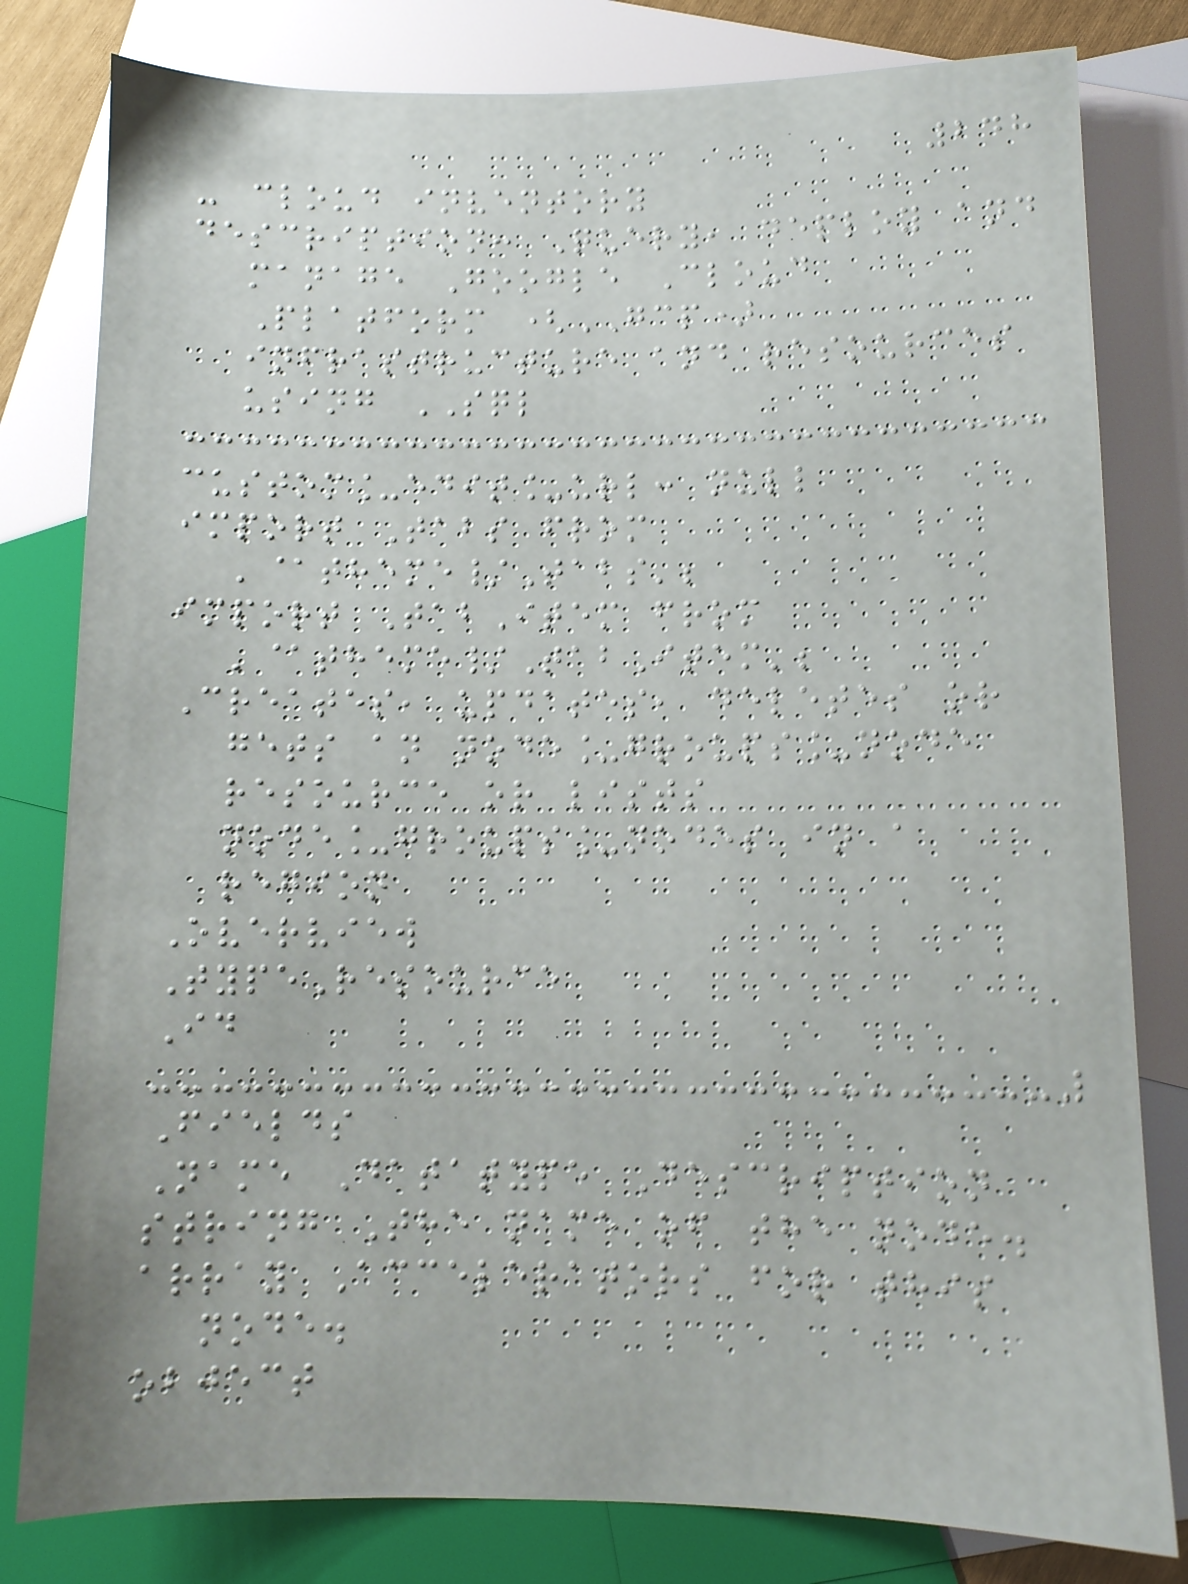248
- cloud inventory
description: Query, deploy and
manage Google Cloud
Platform (GCP)
infrastructure and resources
using SQL
custom_edit_url: null
import Tabs from
'@theme/Tabs';
import TabItem from
'@theme/TabItem';
Creates, updates, deletes or
gets an node_groups_node
resource or lists
node_groups_nodes in a
region
Overview
TypeResource
Id
Fields
Name Datatype Description
string The name of the node.
array Accelerators for this
node.
object
